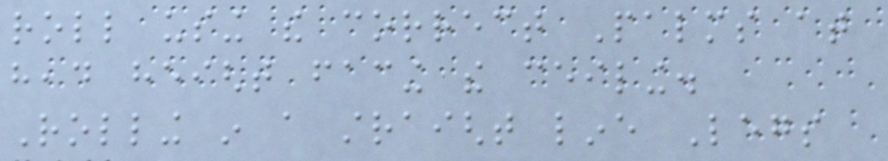roll using the correct Palms at
head height facing the ceiling.
Rolling in a straight line Legs
